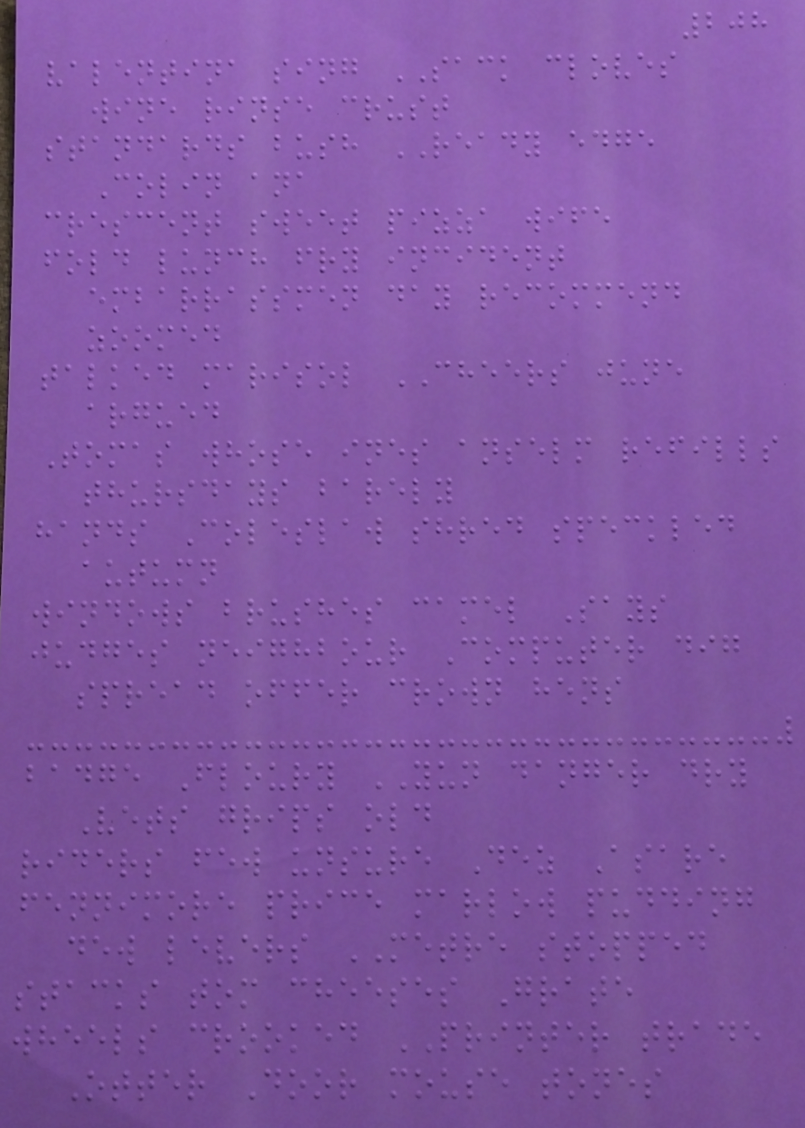208
valentina sing SACK cloves
wine rinse crust
standards bush READY edge
Colin ana
crescent sweet pizza wife
fold lunch fry incident
embarrassmen day recommend
zoomed
talked marisol CHEERS june
argued
Tomas whose ines anselm refills
thursdays barely
hands Coleslaw shred speckled
autumn
windows brushes camel Says
judges neighbour Computer dig
spread offer crown hens
badge Floury YUN danger dry
Vets grips old
riders few unsure Dez Asare
fennimore price marlow pudding
dew levers METRE stopped
stacks tom cheeses Grate
wheels crooked PRINTER trade
Otter Door mouse tones
